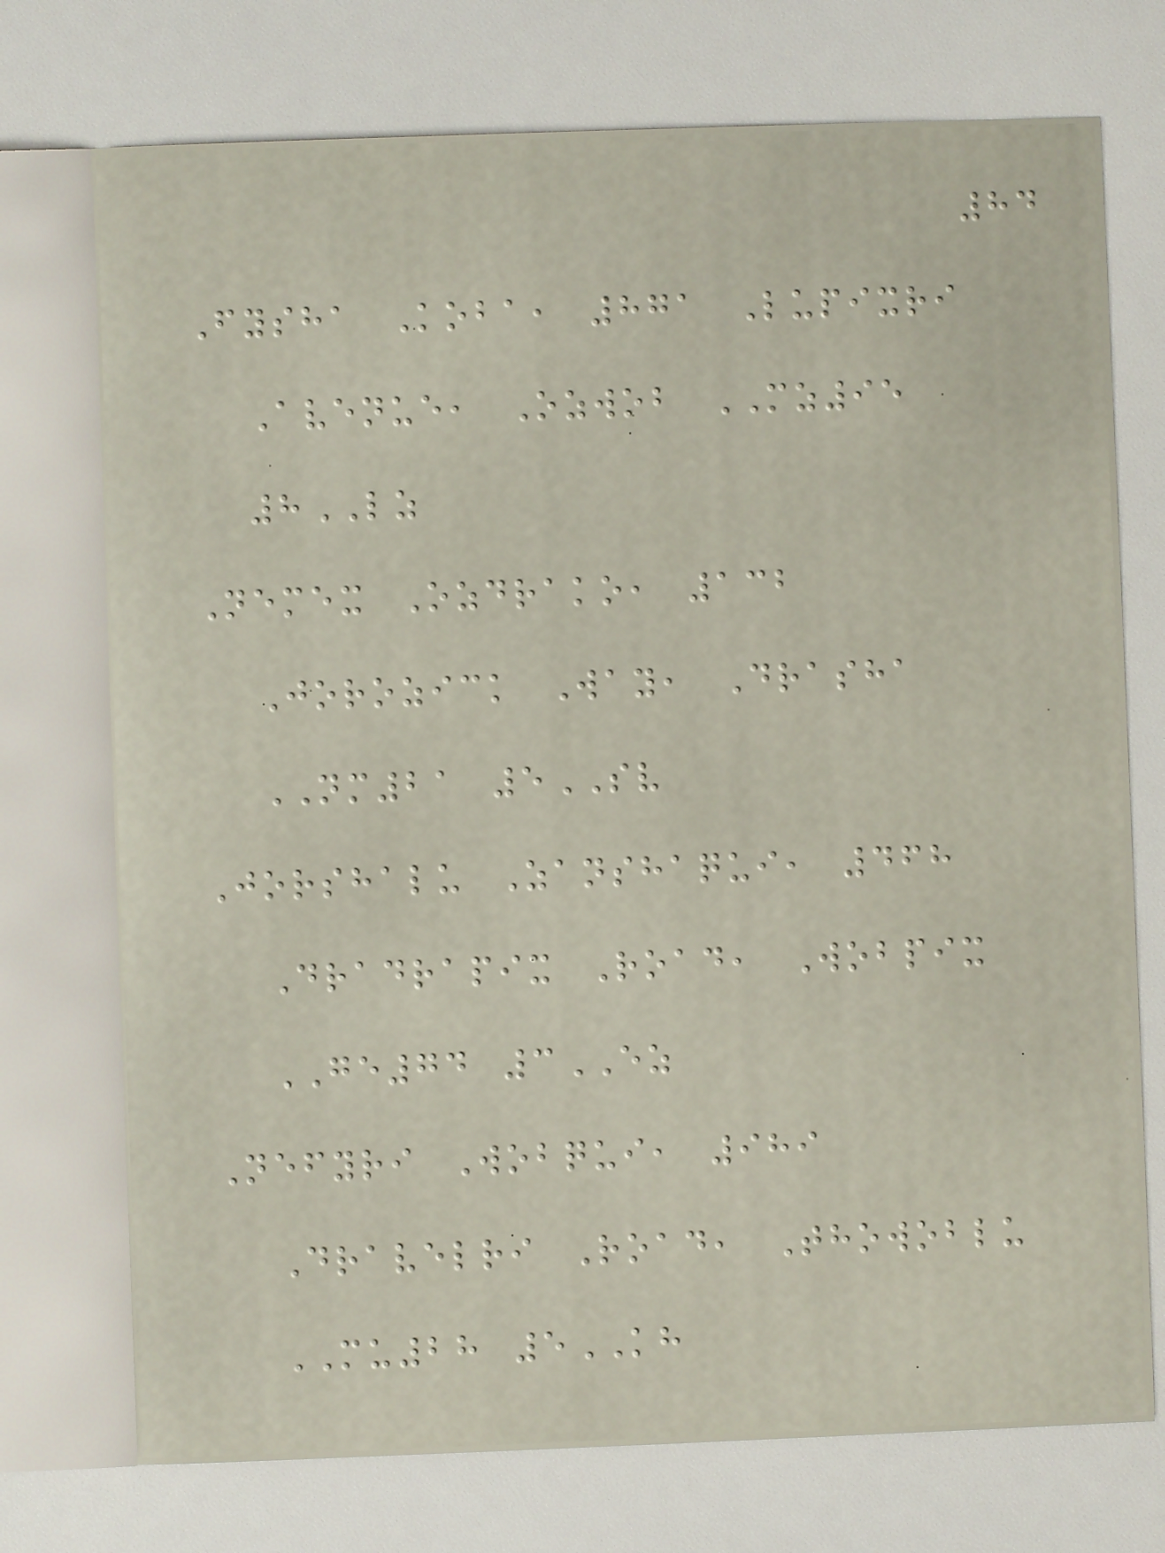84
Fysha Koba, 871 Lupixri
Avenue, Ozwob MZ95
8LZ
Nemex Ozdrako, 132
Jorozick Way, Drasha
NM21 5SV
Jorshalu Zanshaqui, 468
Dradrapix Road, Wobpix
GE74 3EZ
Nefyri Wobqui, 989
Dravelri Road, Thowoblu
MU28 5KH
